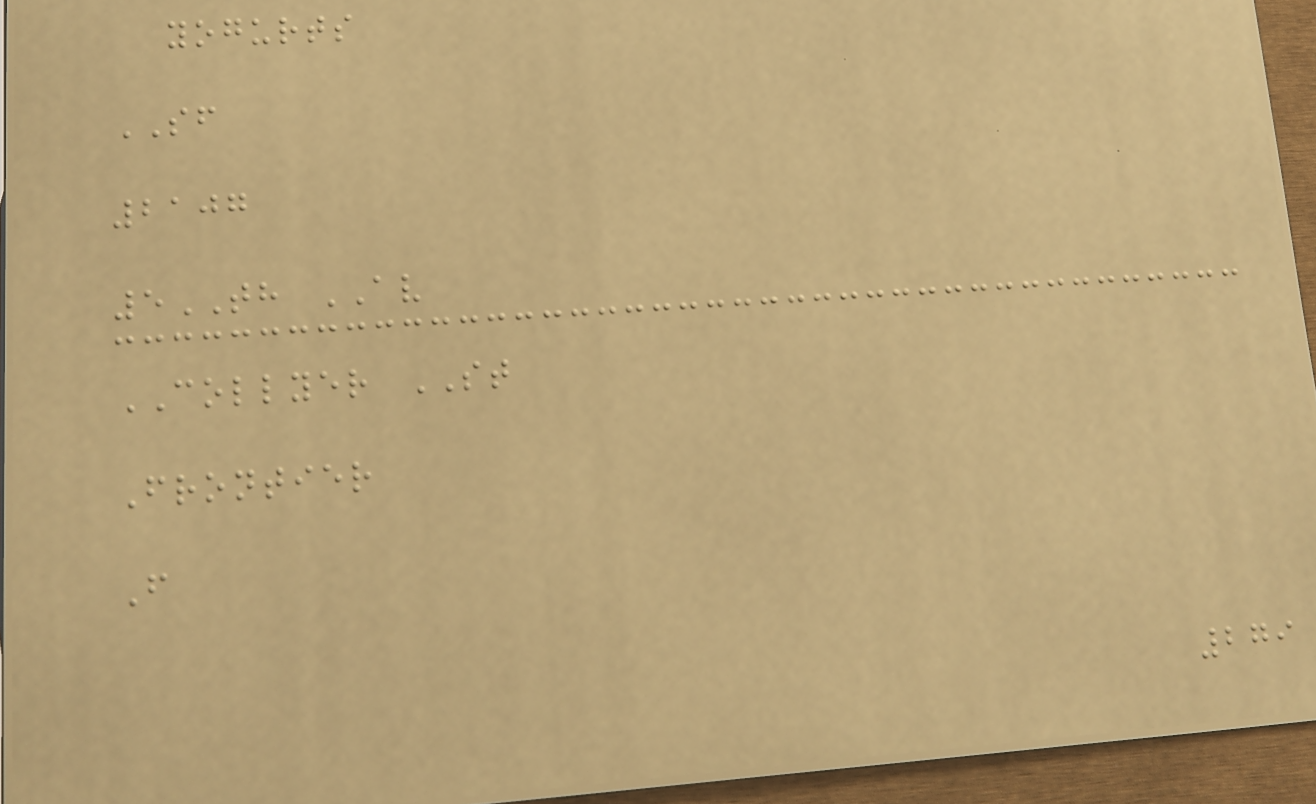yogurts
SF
2107
5TH AV
COLLYER ST
Frontier
F
279
